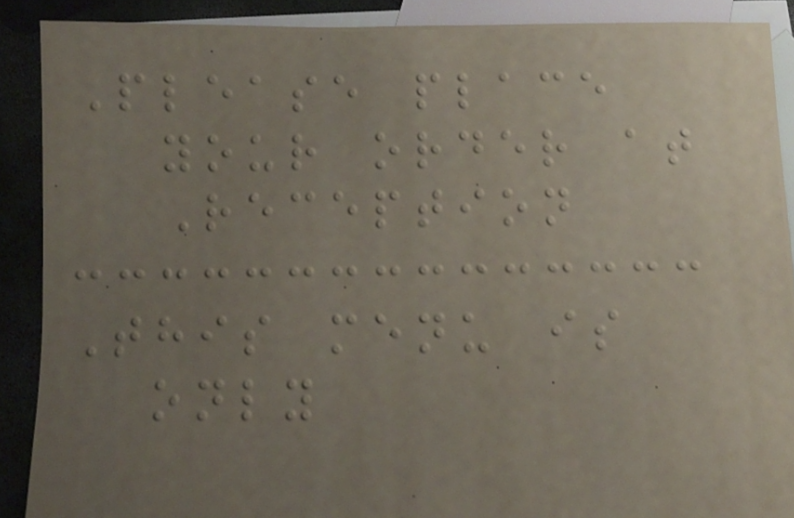Please place
your order at
Reception
This menu is
only
